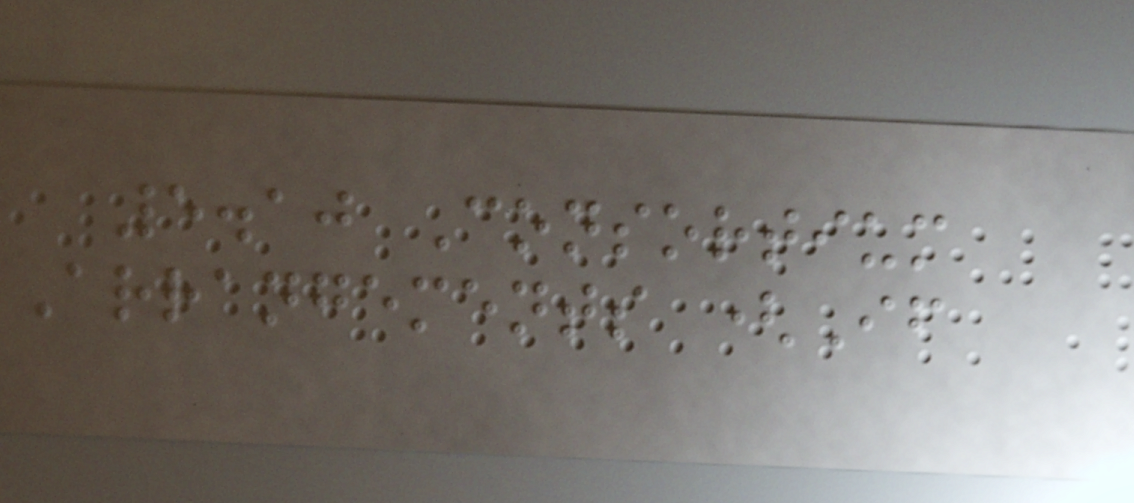5.10 Consortium
Arrangements (If
